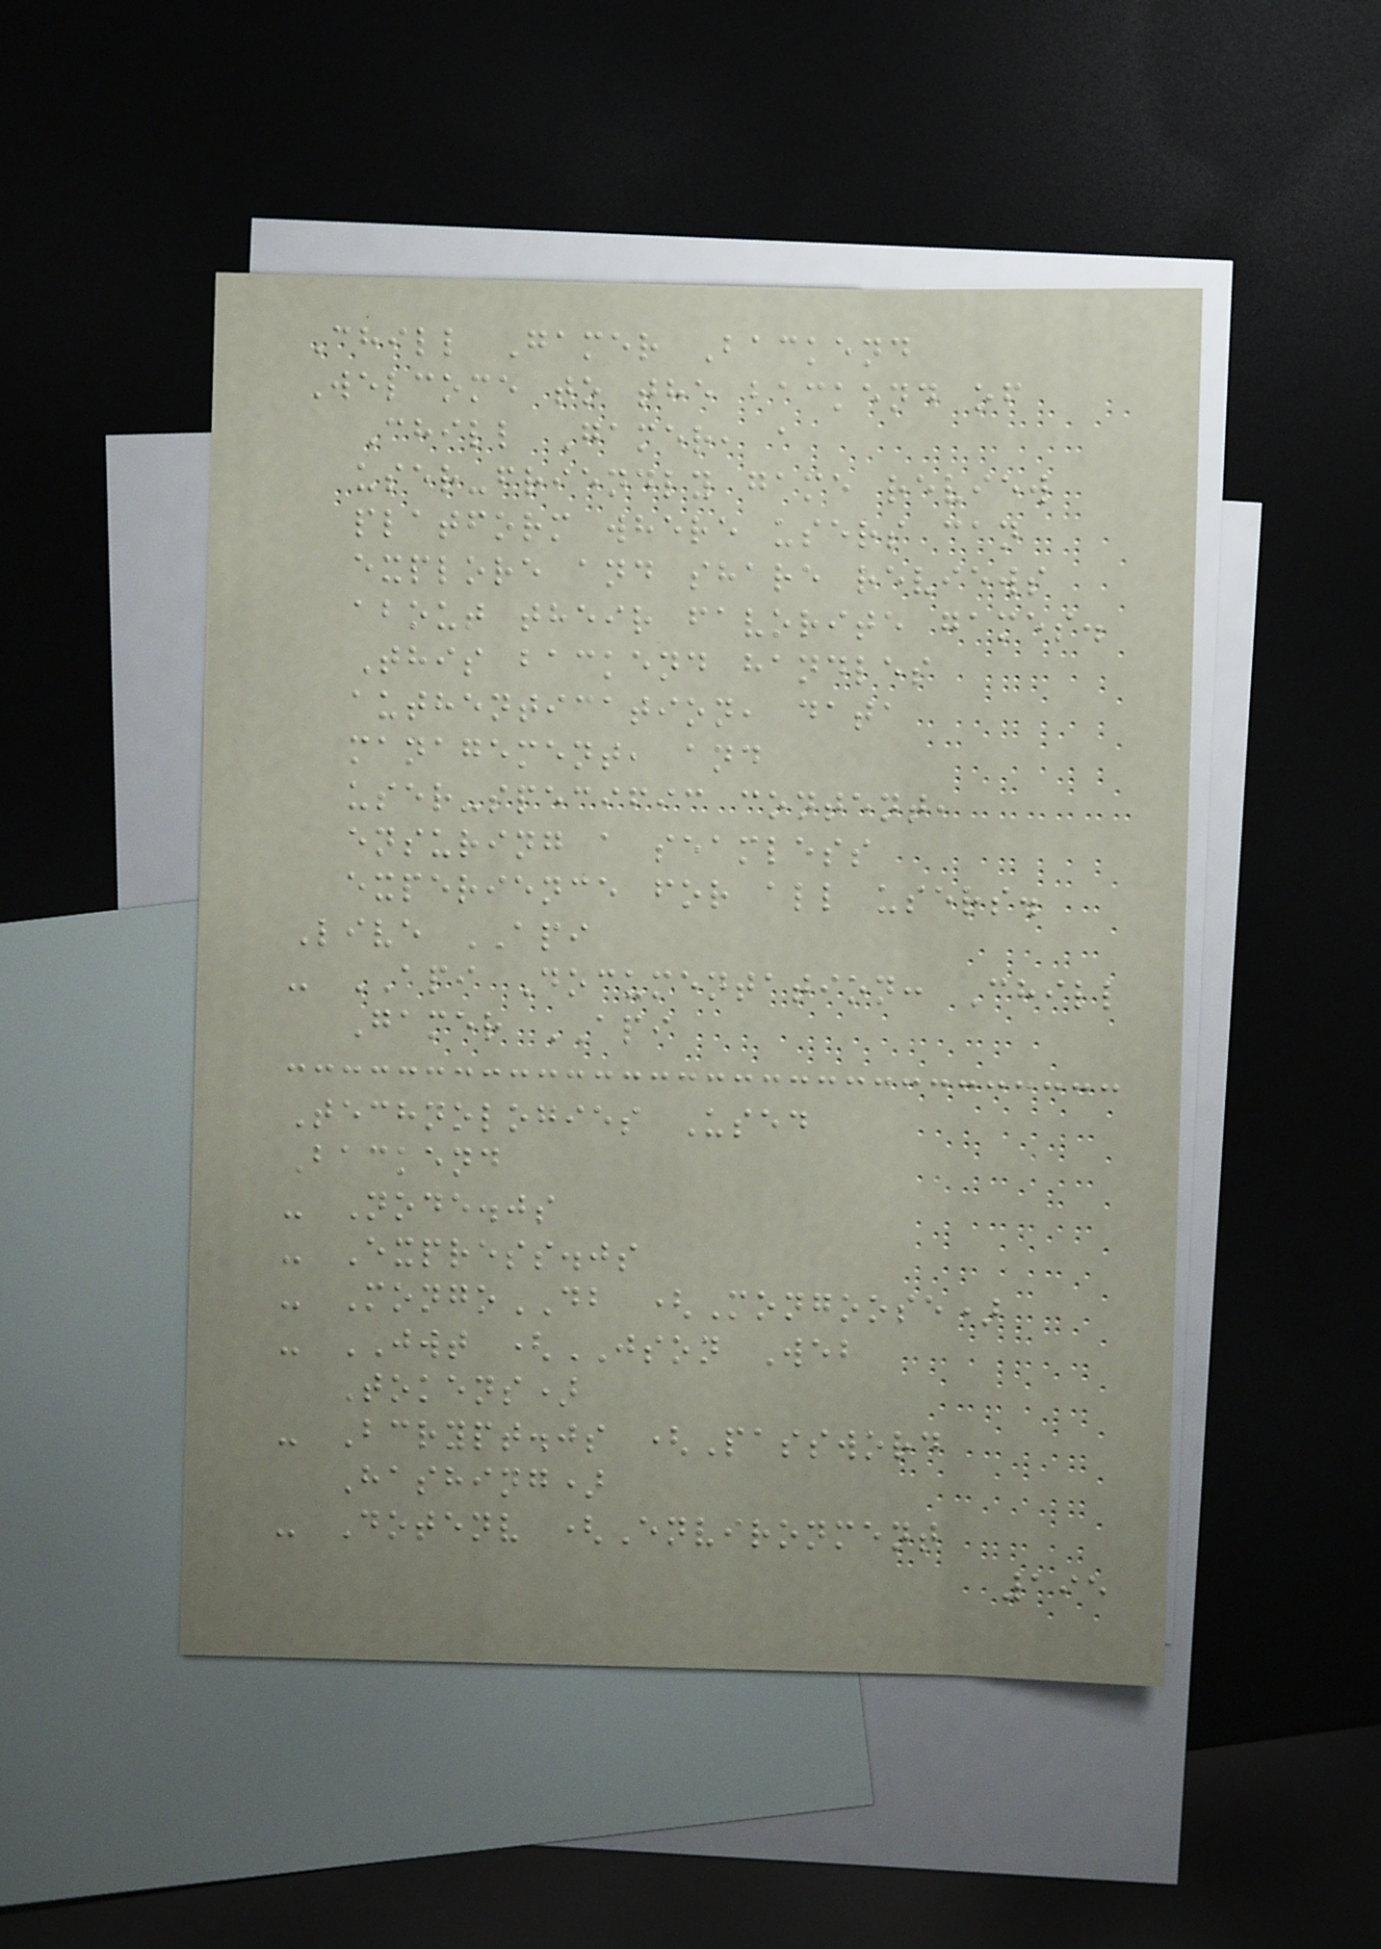Chill Gamer Backend
Welcome to the backend of
Chill Gamer, a
user-friendly game review
platform where users can
explore and share reviews
about their favorite games.
This backend handles
authentication, data
management, and
user-specific content,
ensuring a seamless
experience for all users.
Live API
- API Documentation: Chill
Gamer API
Technologies Used
Backend
- Node.js
- Express.js
- MongoDB (Mongoose)
- JWT (JSON Web
Tokens)
- Bcrypt.js (Password
Hashing)
- Dotenv (Environment
195
